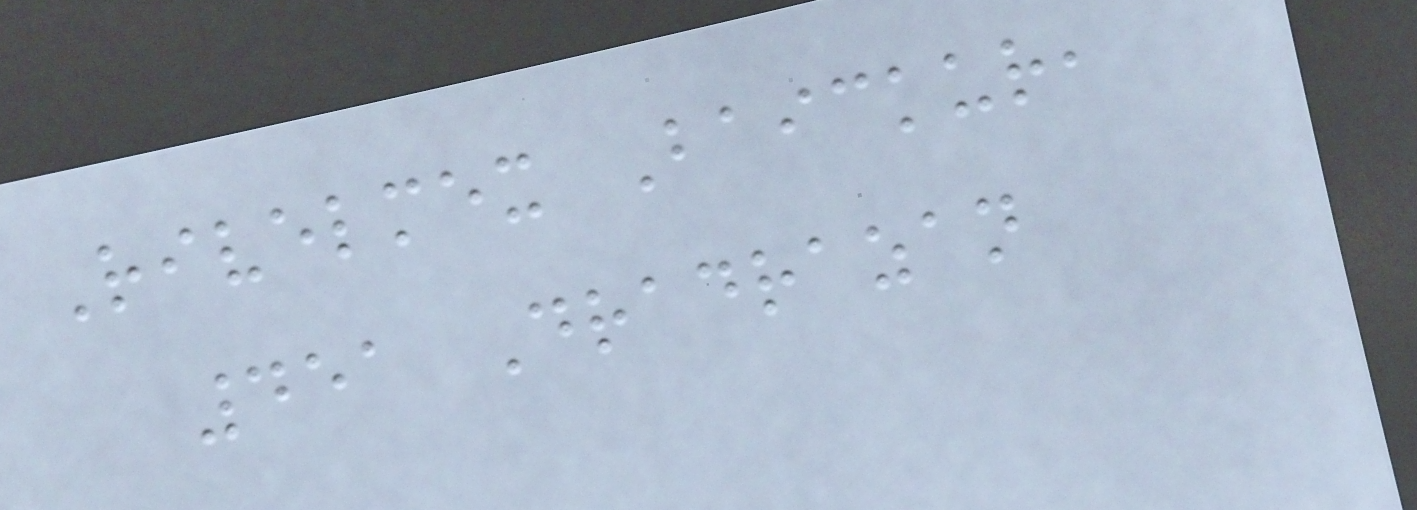Rivelmex Baickur,
451 Dradrazan
